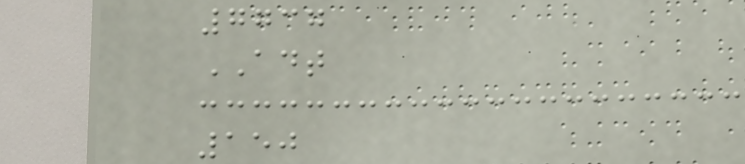7737
ADT
150
